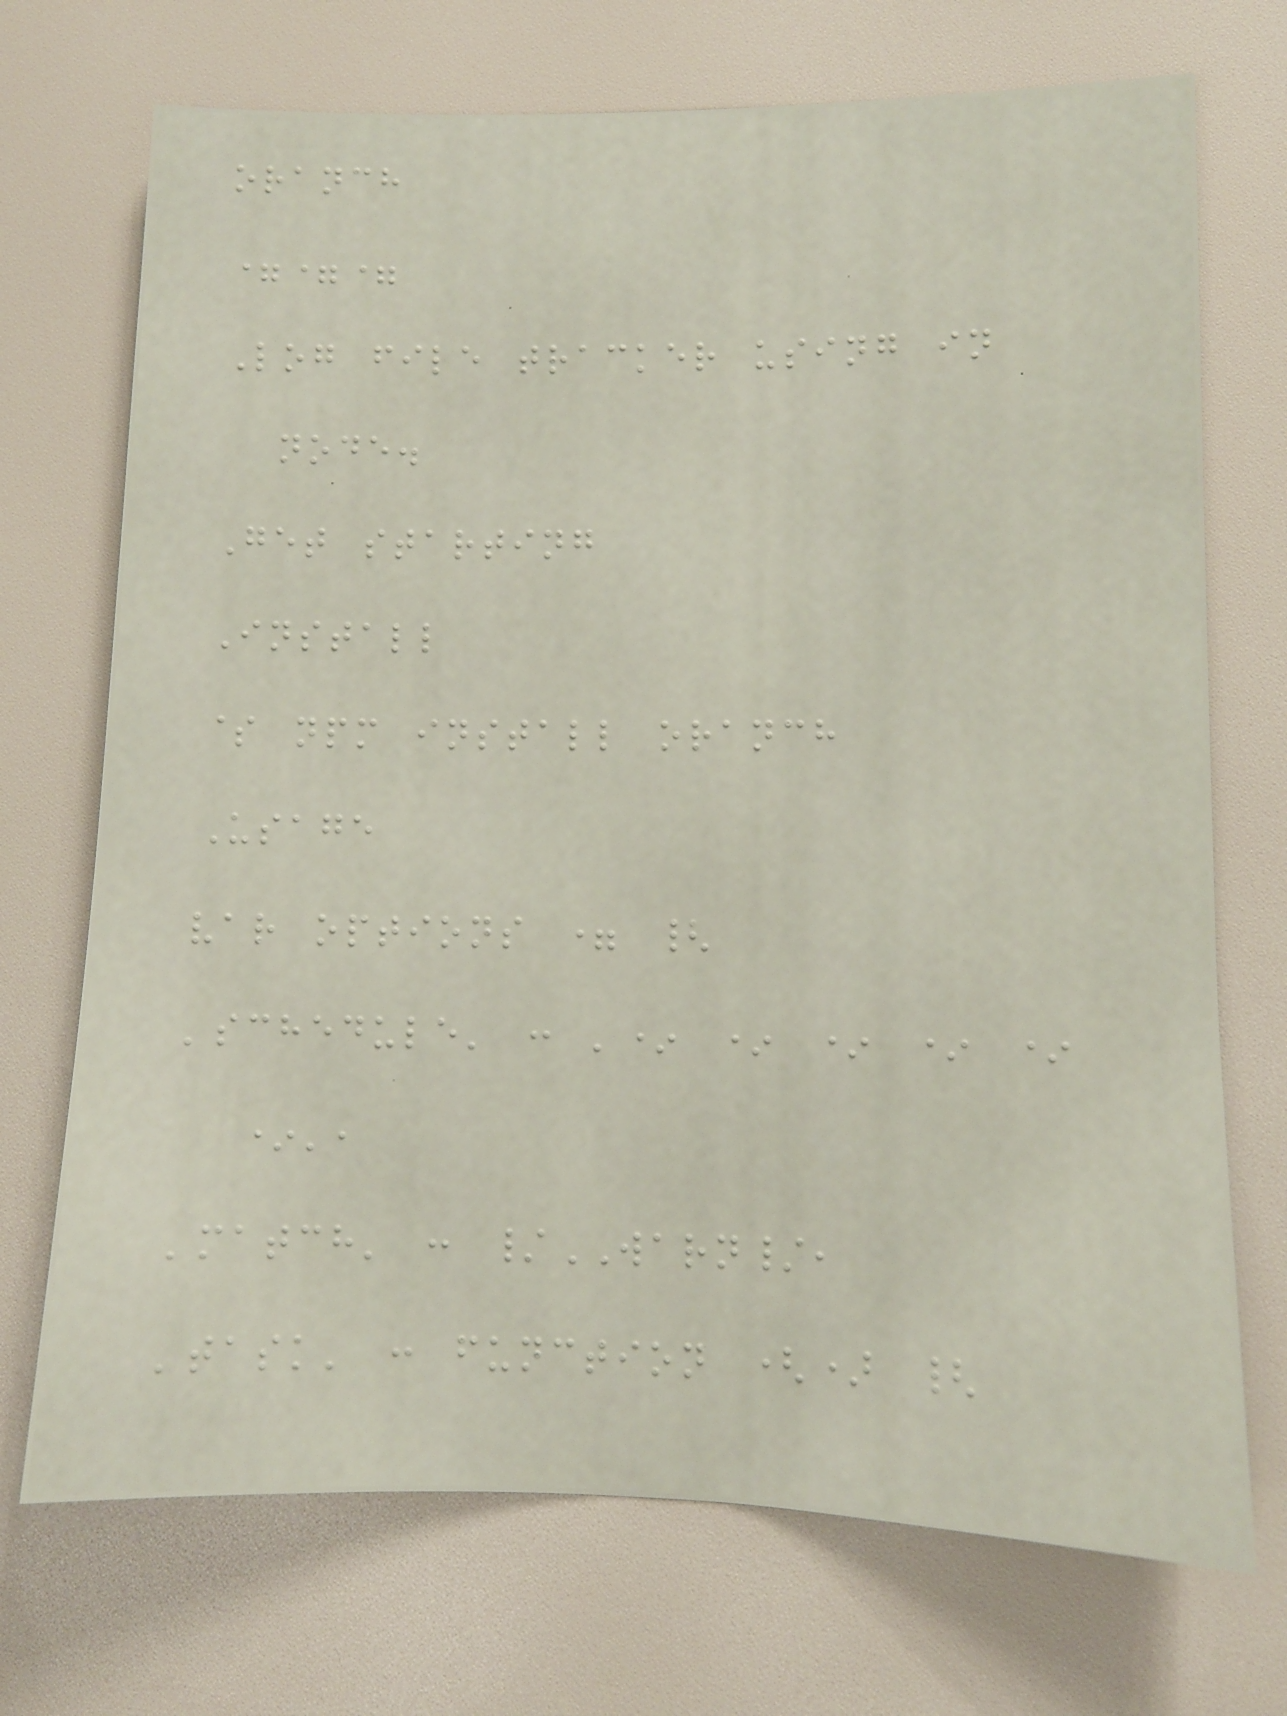oranch
===
Log file tracker using in
node.
Get starting
Install
$ npm install oranch
Usage
var options = {
'schedule' : '* * * * *
*',
'match' : /WARN/,
'task' : function () {
